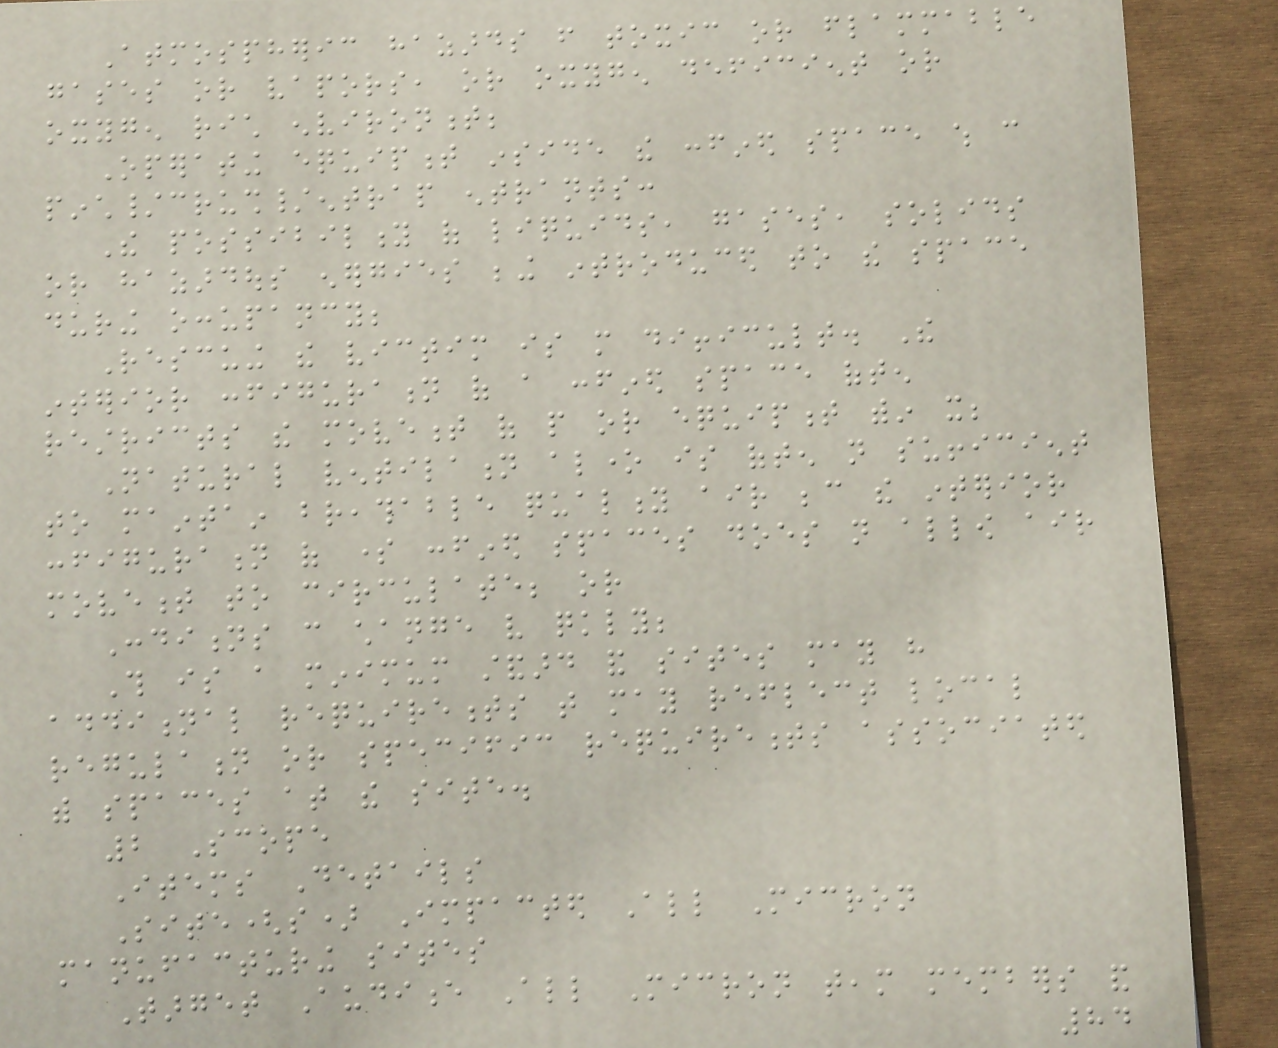Atmospheric hazards from toxic or flammable
gases or vapors, or oxygen deficient or
oxygen rich environment;
Operating equipment inside the confined space which can
pinch/crush/entrap entrants:
The possibility of liquids, gases, solids
or hazardous energies being introduced to the space
during occupancy;
Rescuing the victim is more difficult. The
interior configuration of a confined space often
restricts the movement of people or equipment within it;
Natural ventilation alone is often not sufficient
to maintain breathable quality air because the interior
configuration of some confined spaces does not allow air
movement to circulate; or
Conditions can change very quickly;
This is a minimum standard and sites may have
additional requirements that may reflect local
regulation or specific requirements associated
with spaces at the site.
2 Scope
Items Details
Site(s) Impacted All Micron
manufacturing sites
Target Audience All Micron team members and
84
